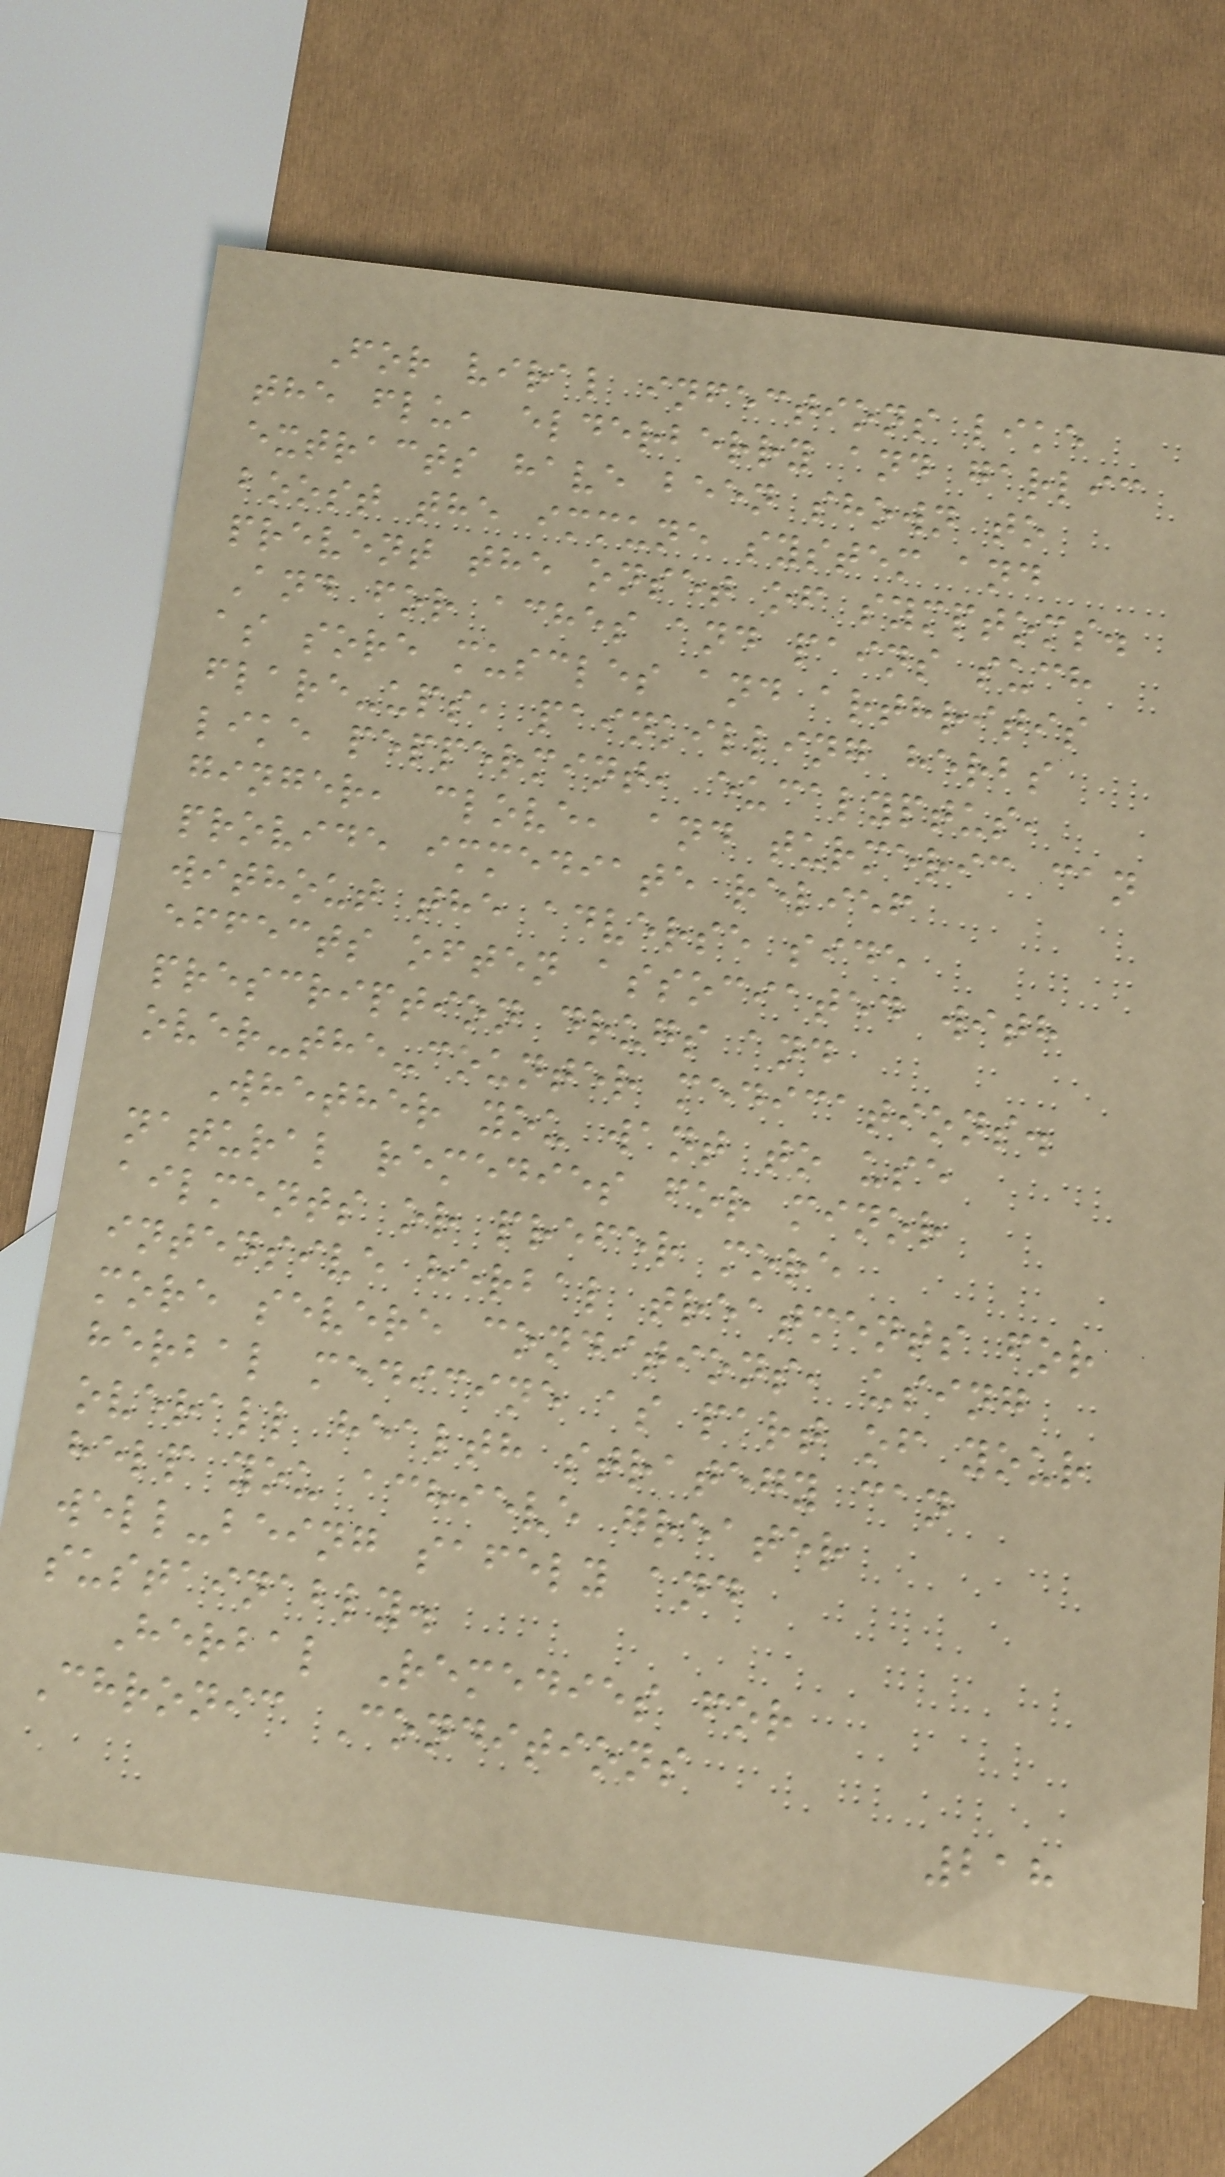For viral infections like
the flu, elderberry and garlic
extracts have been shown to
boost the immune system and
prevent the onset of symptoms.
And for aches and pains such
as sore muscles and arthritis
flare-ups, painkilling herbs
like peppermint, eucalyptus,
ginger, clove, and turmeric can
provide immediate relief
without the adverse side
effects often associated with
prescription drugs and
over-the-counter medications.
Whether you want to use
natural remedies for minor
ailments or prefer more
intensive herbal treatments for
more severe conditions, using
herbal medicine as part of your
overall health strategy can
help you achieve greater
well-being safely and
sustainably.
Herbal Remedies for
Chronic Conditions
218
